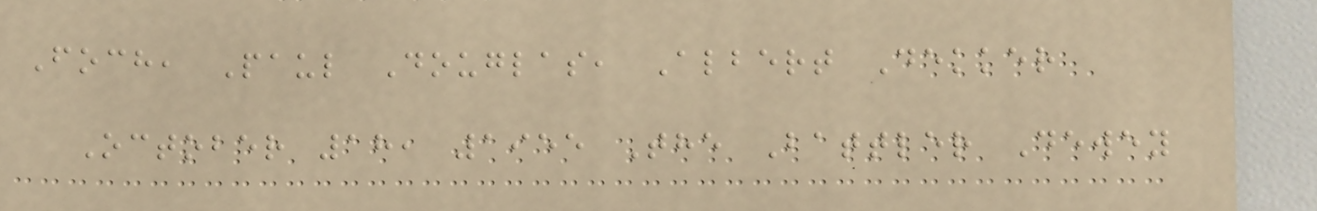Foch, Paul Douglas, Albert Dekker
October 18, 1955 The Battler Dewey
